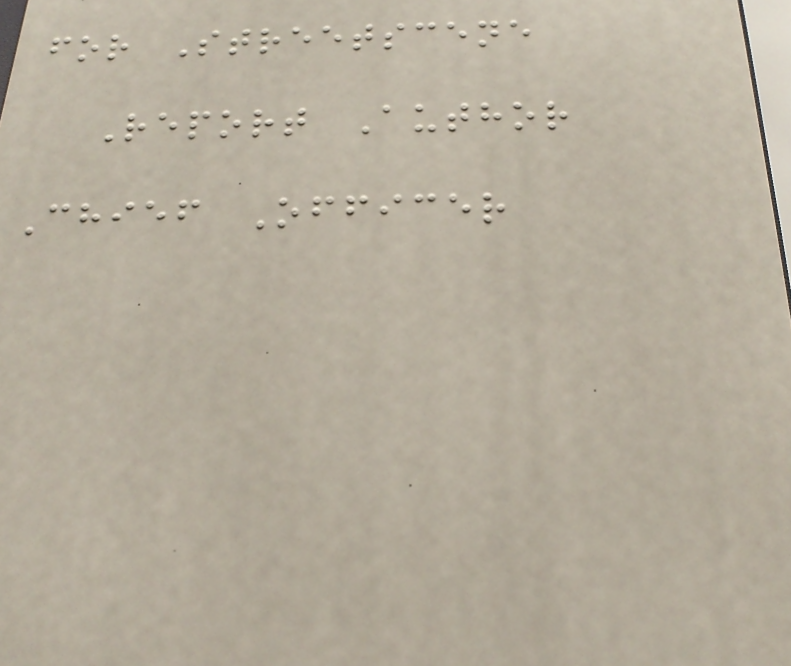for Streetscene
Report Author
Chief Officer
